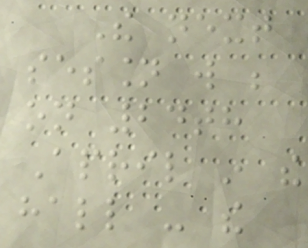The next
session will be
on 24th
April in the
hall - the
